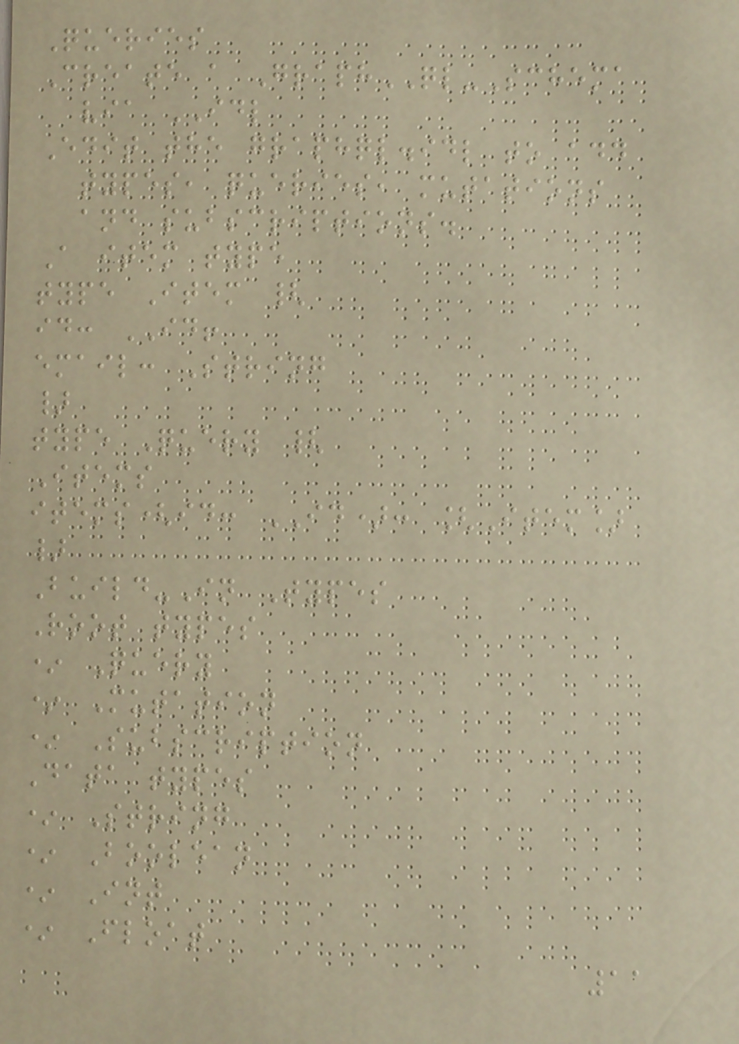Queries
Create a GraphQL-Schema
via IDL
Edit the graphql.idl to add
types, queries, mutations
and subscriptions.
A item type
type Item {
id: ID!
email: String
}
type Query {
Items
items(id: ID): [Item]
}
Build-In Types
Root types
* Query
* Mutation
* Subscription
Data types
* String
* Boolean
* Int
* Float
11
